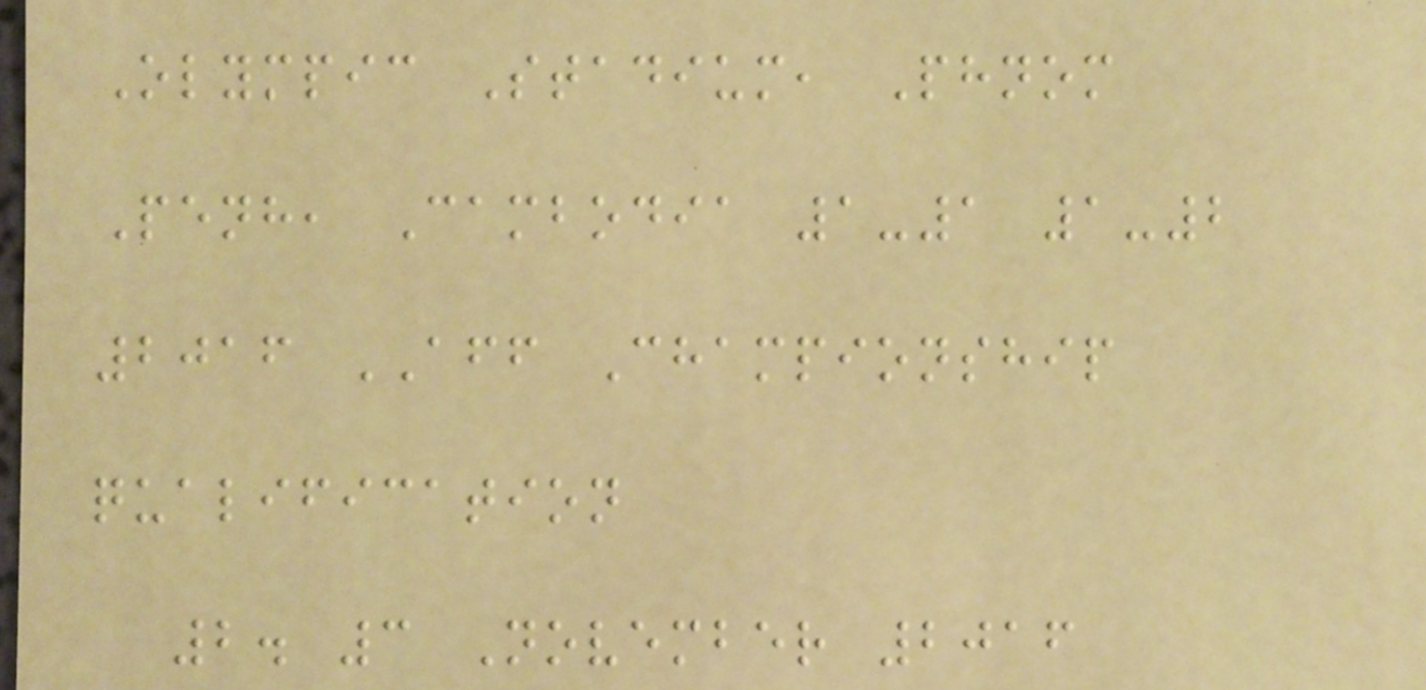Olympic Stadium, Phnom
Penh, Cambodia 1-1 1-2
2016 AFF Championship
qualification
2. 3 November 2016
